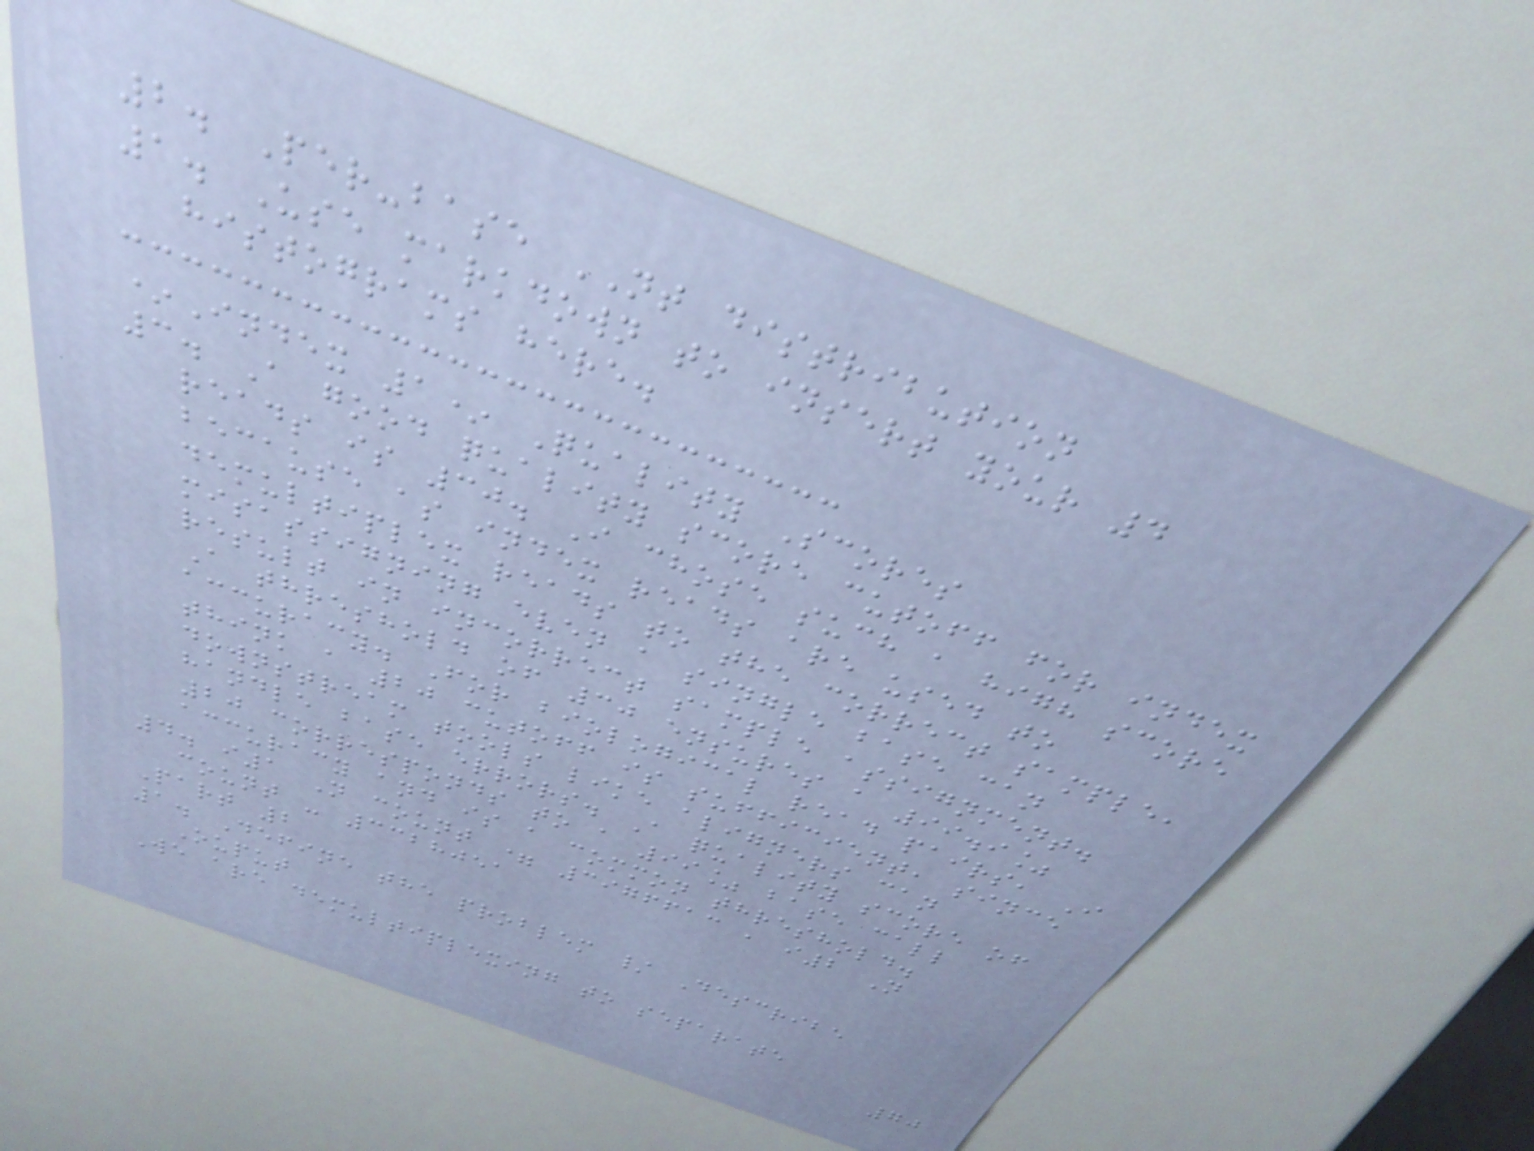2. Per-base NT distribution
1. Use markdown to insert your 4
histograms here.
*Index 1* Quality Scores
3. A good quality score cutoff for index
reads is 30. I chose such a high score
because as index reads are used to
demultiplex reads to the correct sample,
misassigning even a single base can
result in incorrect sample assignment.
A threshold of 30 ensures a 99.9%
accuracy. For biological read pairs, I
think a 20 cutoff is sufficient, since
downstream tools like aligners can
handle base errors. A quality score of
20 corresponds to a 99% base call
accuracy and is a common threshold.
4. i1 N count = 3976613 , i2 N
count - 3328051
Part 2
1. Define the problem / Describe
Ouput
We are demultiplexing to separate
70
